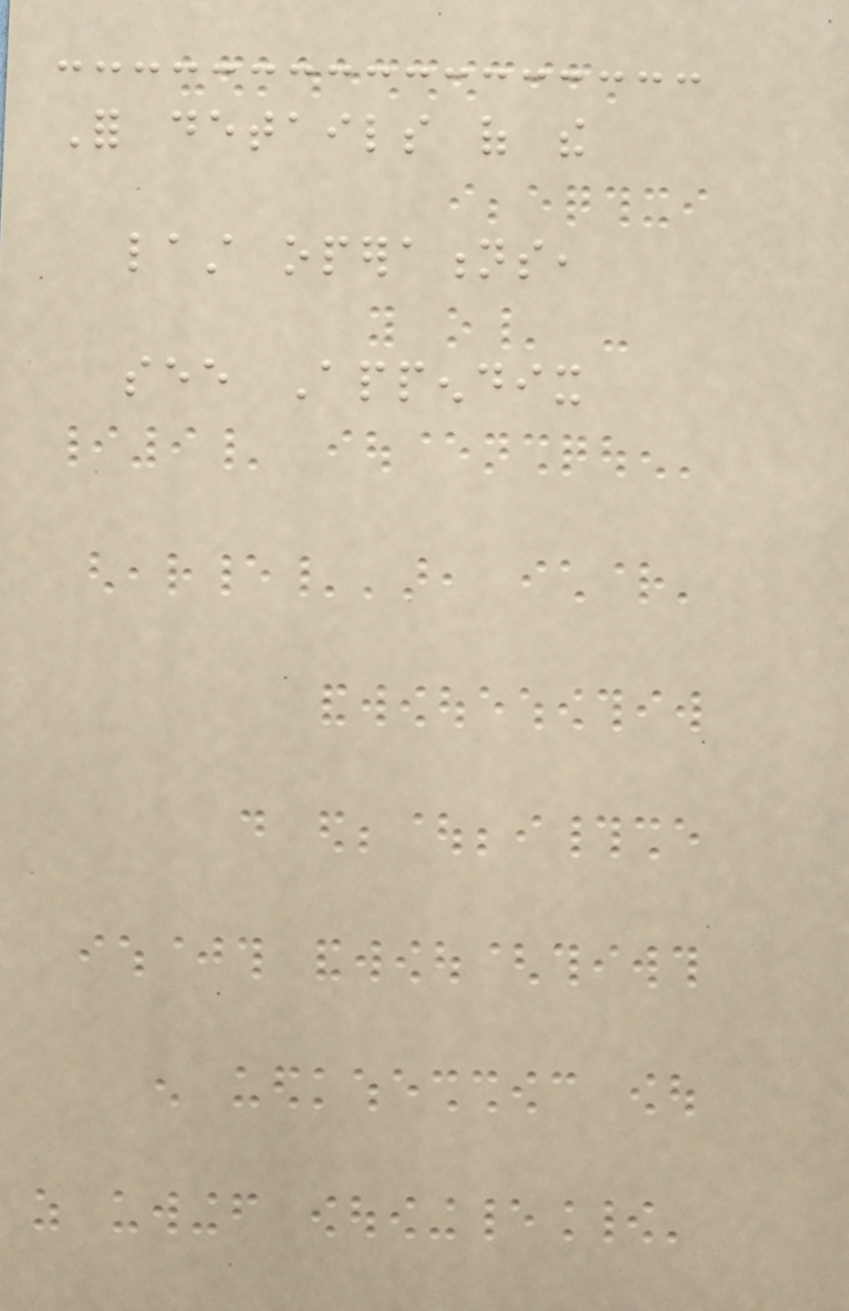For details of the
last operations,
see Appendix
